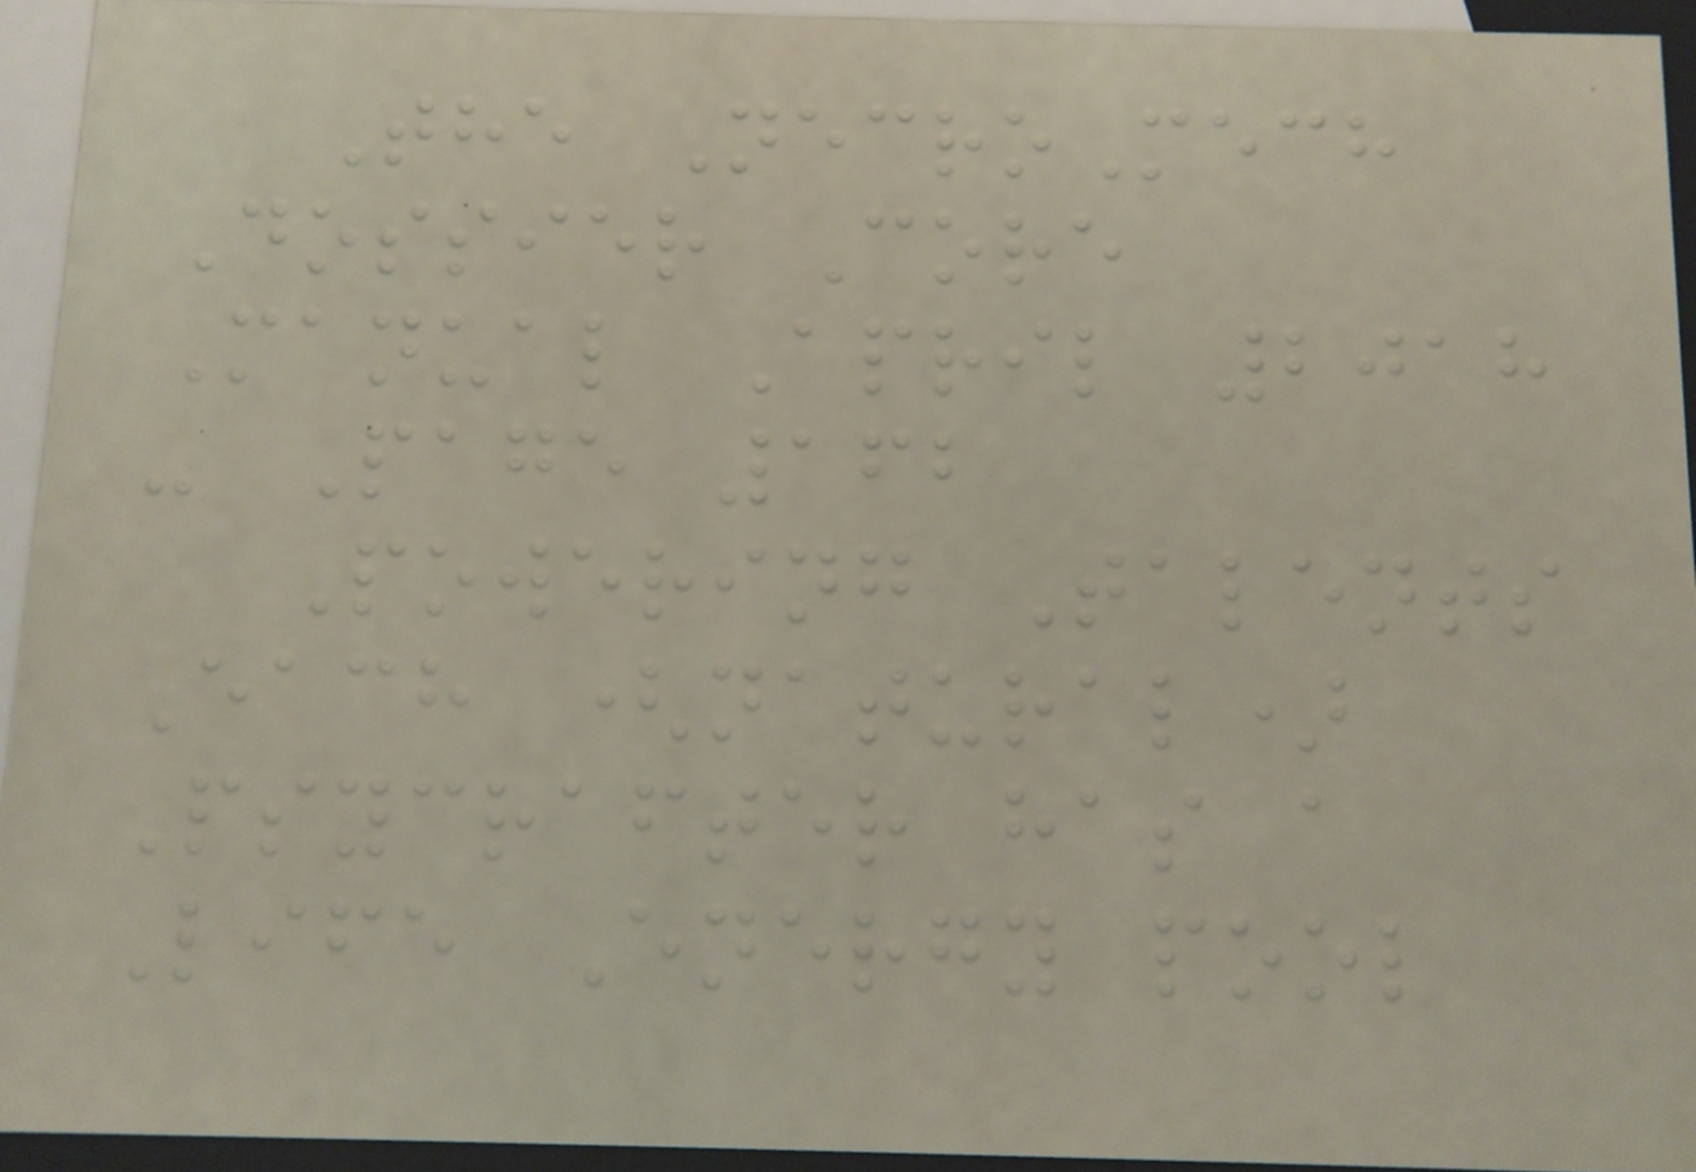The NecroMech
Dossier Core
Manual April 2018
- Page 162
Powering Talents
Each (natural)
Psycrafter has a
Life Energy pool
